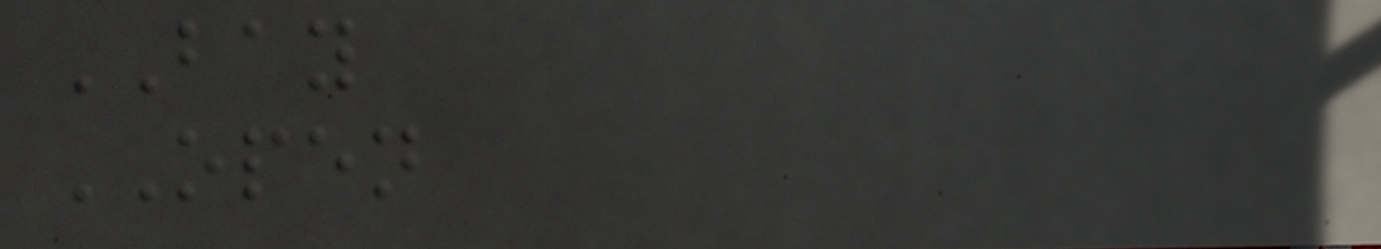BAY
OPEN
